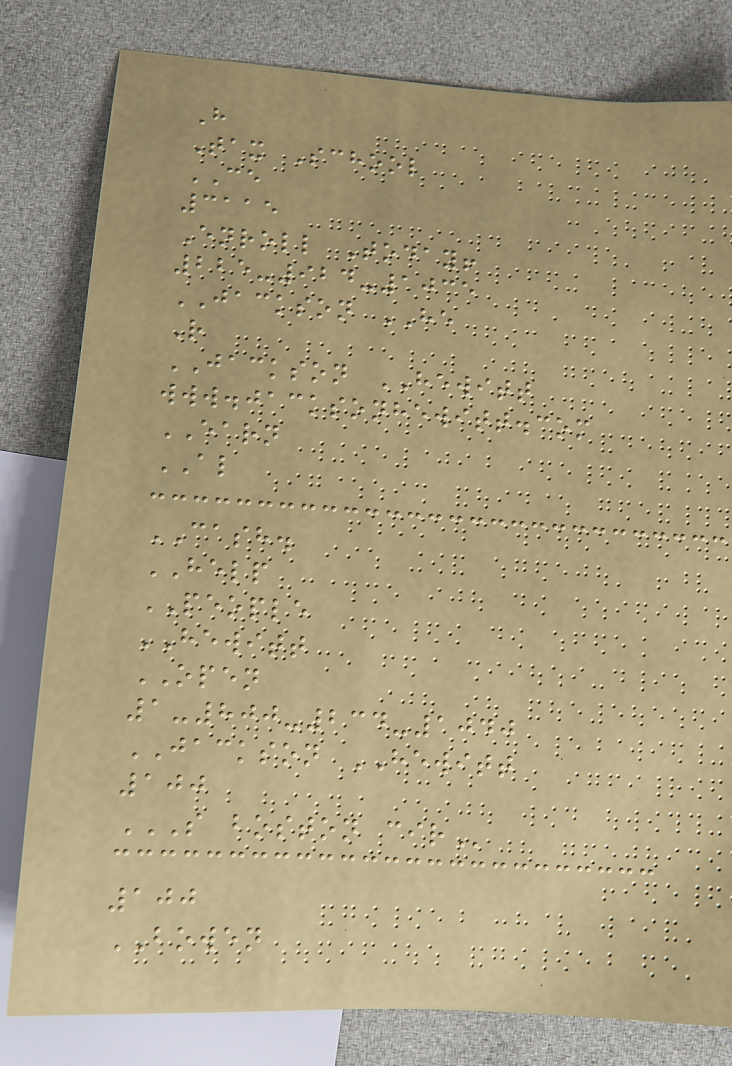H
Tax School
CE
3115
Enroll Today!
225-924-1035
JACKSON HE
R
JACKSON HEWITT
www.jacksonhewitt.com
EARN
AL
CASH.
HELP
PEOPLE
HEWITT
OPEN
1-800-234-1040
JACKSON HEWITT
100
S BOSTON CIR
100
BOWEN
